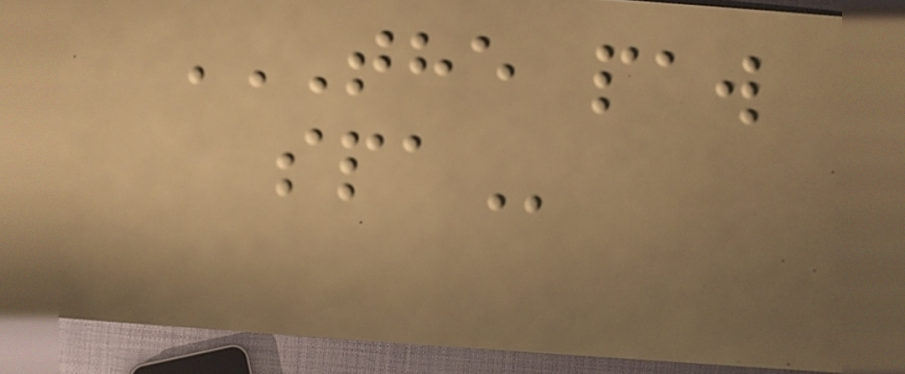THE PAW
SPA
